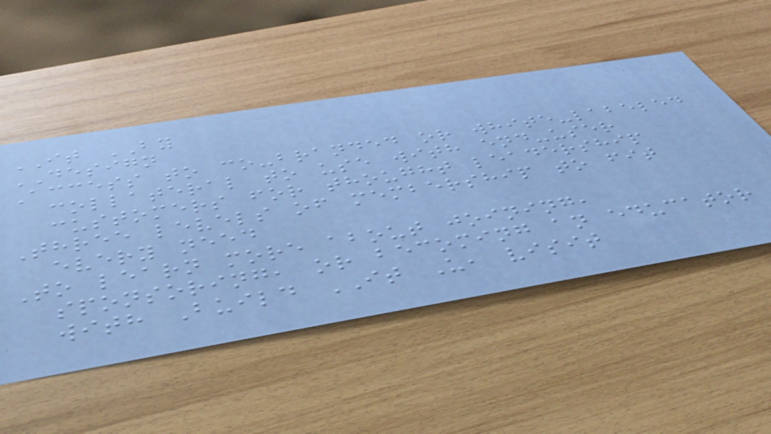IT BY
DESIGN
Access to co-branded or white-labeled
collateral to use with end-user
customers for thought leadership
Three levels of membership to fit
every need
To learn more about joining,
sponsoring, or becoming an educator
with Build IT U, visit
